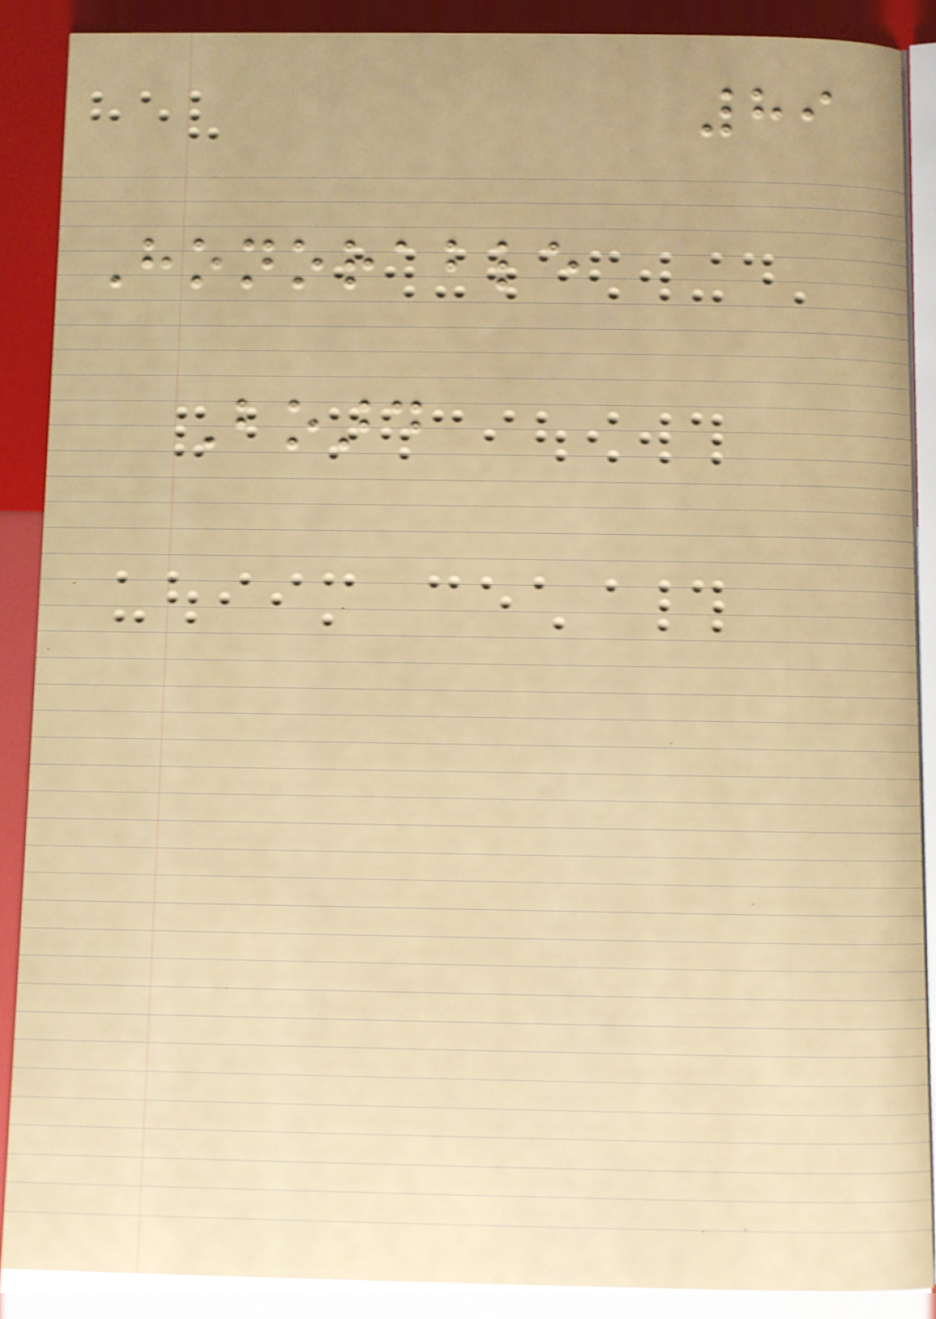89
Honorable
Board
